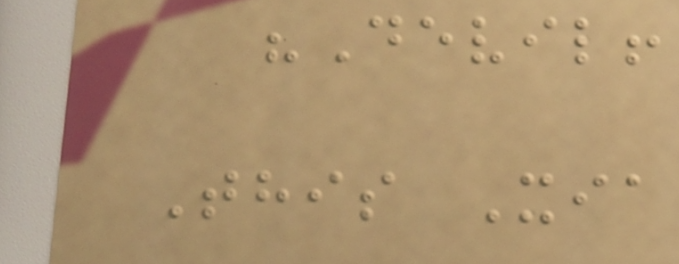"Devil!
This Xia
